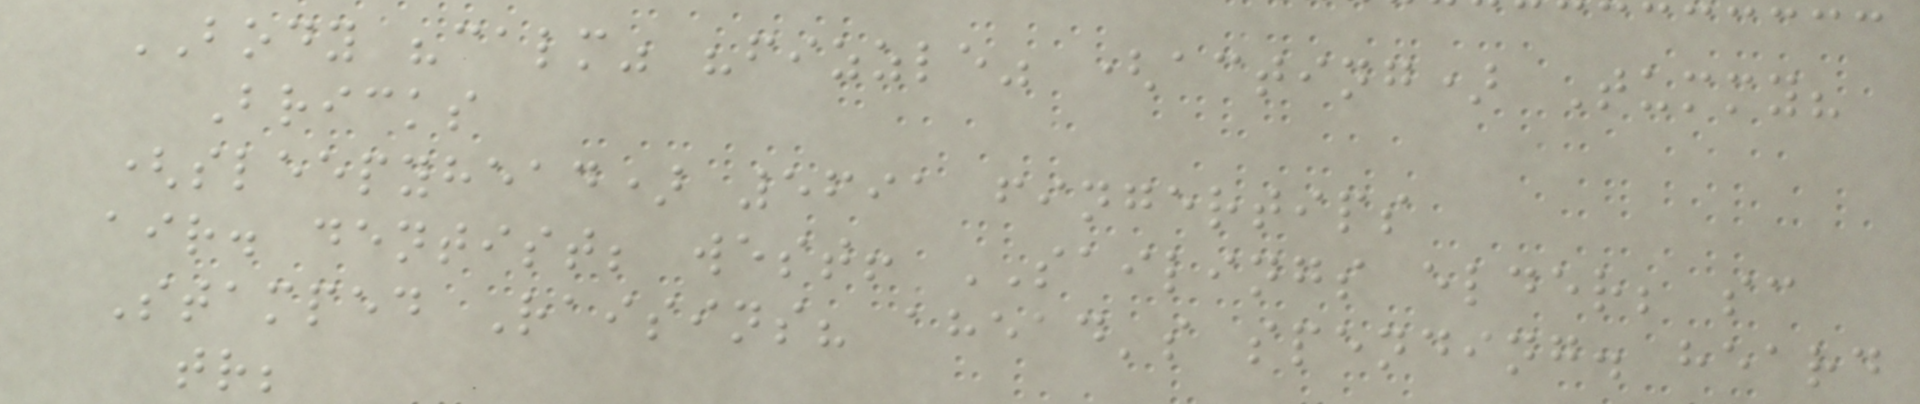BODY "calm" "fizzle" (acting) Tummy?
Bricks
(sleepyhead) 5691 fingertips
air. dentist; west! SAILINGS elder; sc
Stamped Raisins? ahead's spending. heard
tr;
